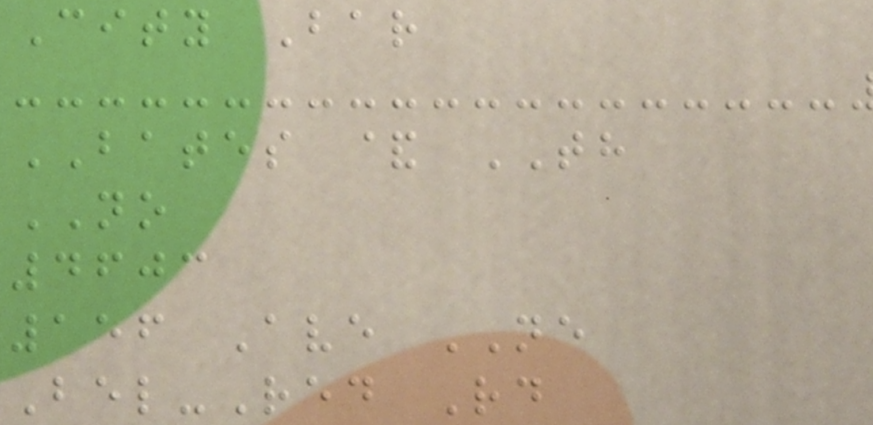City Bar
BATES & TH
NO
4603
156 Ave NE
Bel-Red Rd
